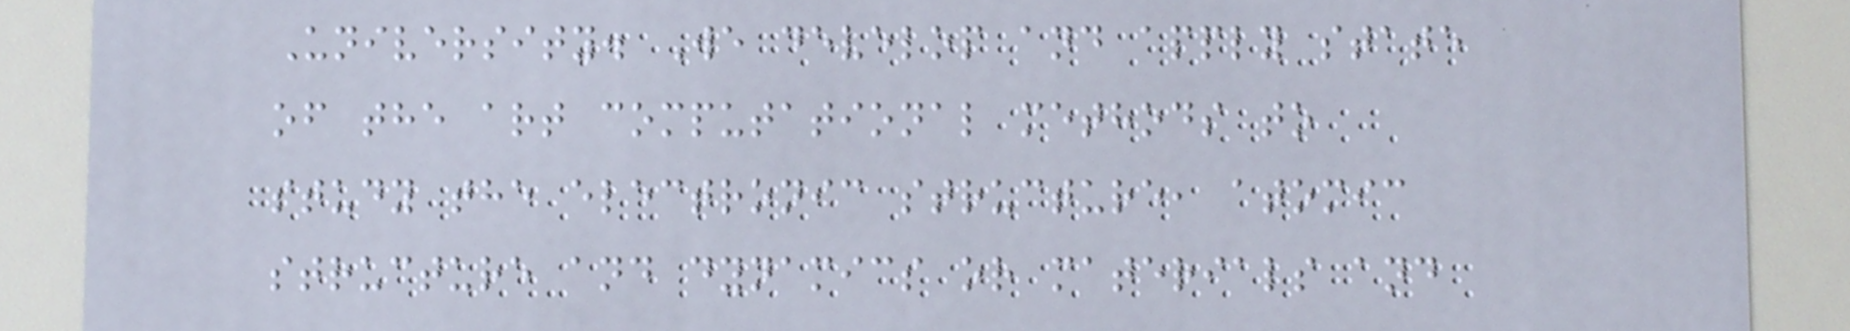University. We develop and apply state
of the art computational methods to
study the electronic structure, atomic
structure and dynamics or materials and
